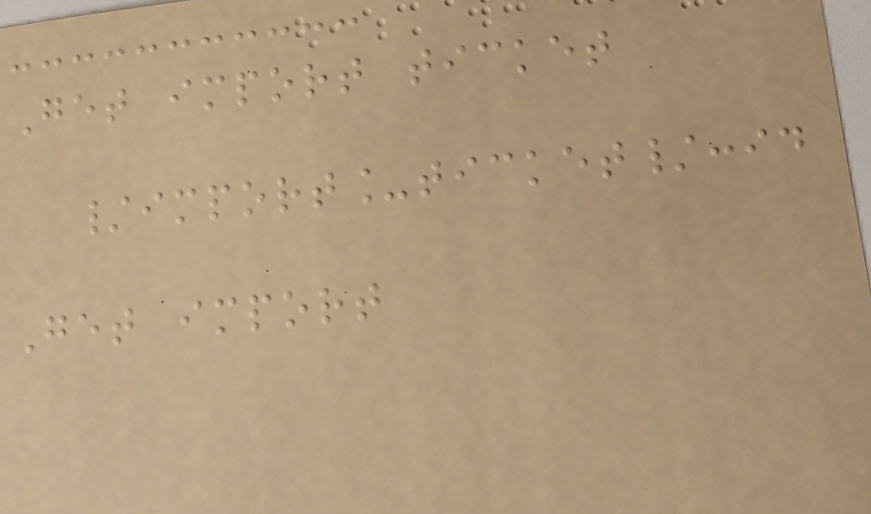Get import ticket
/import_ticket/:id
Get import
